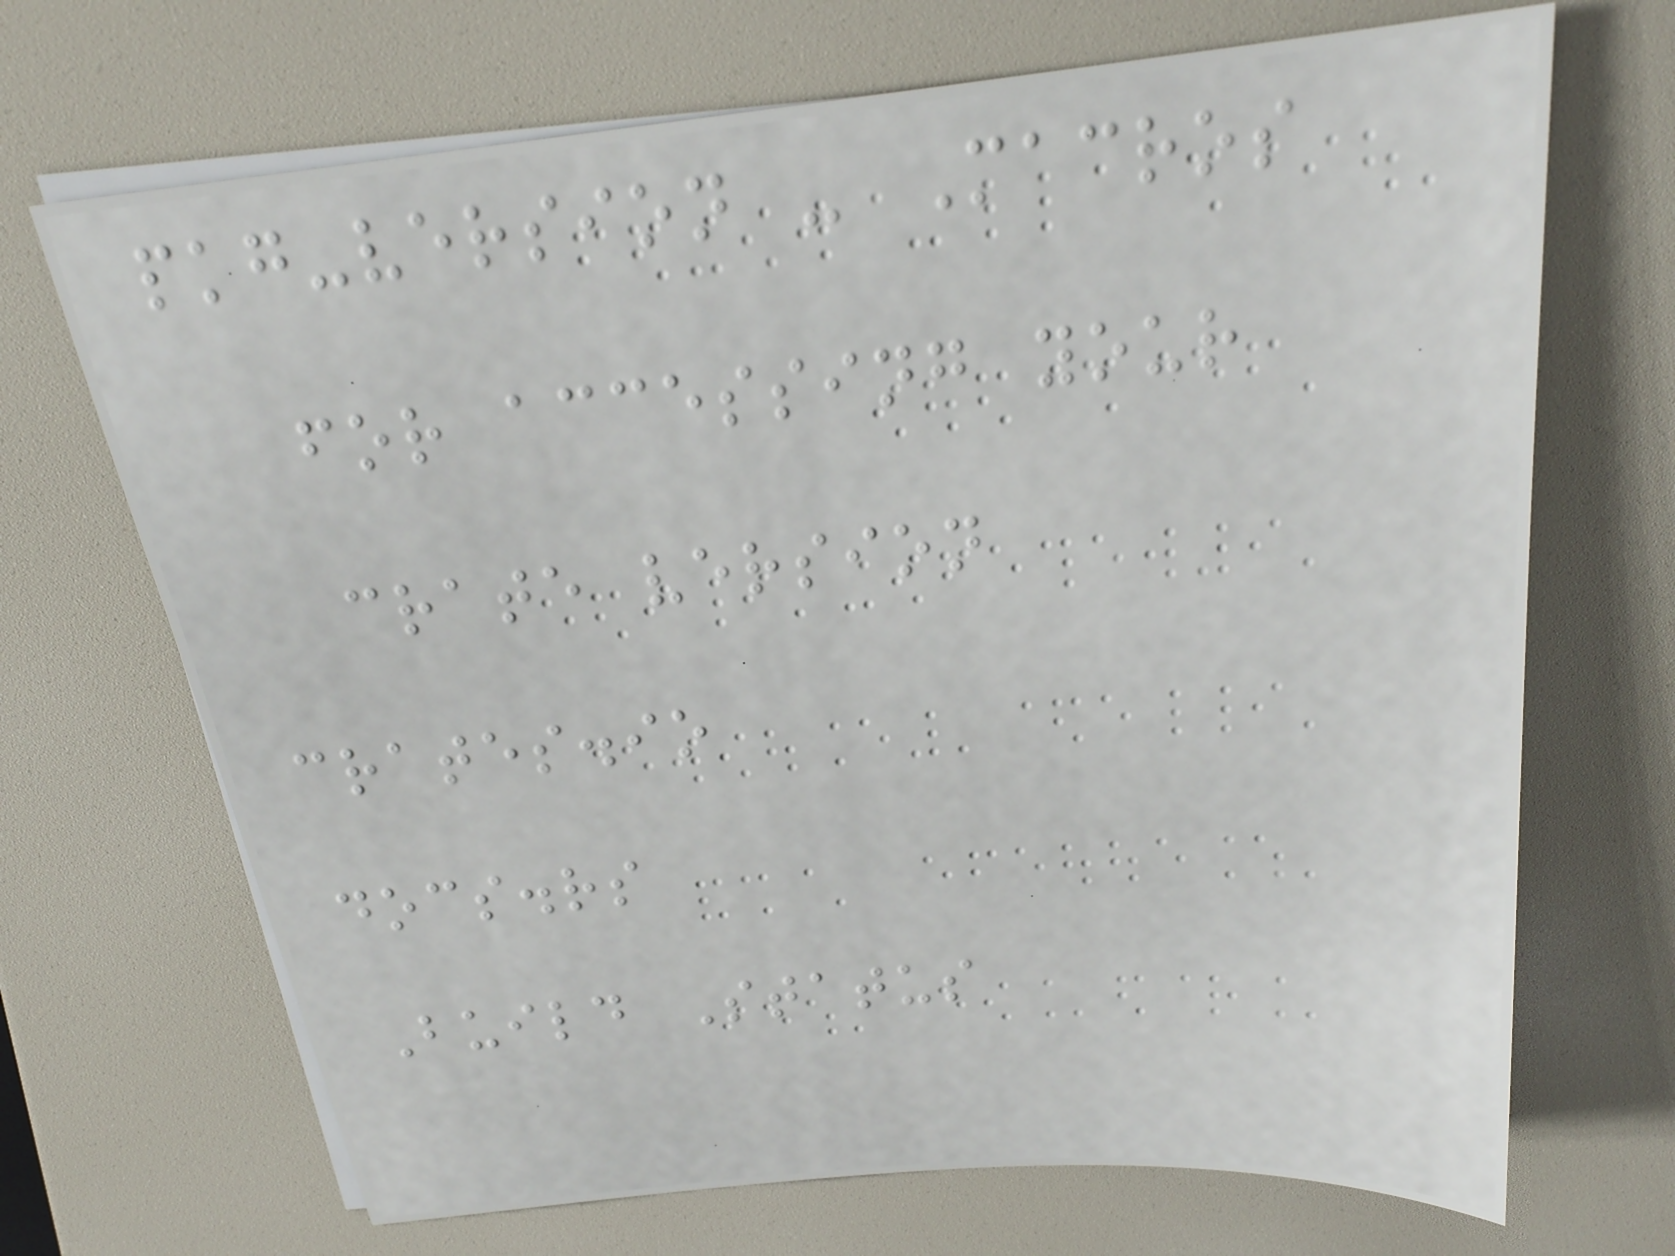pkg-version - Macros
for accessing your
crate version
crates.io
docs.rs
Build Status
